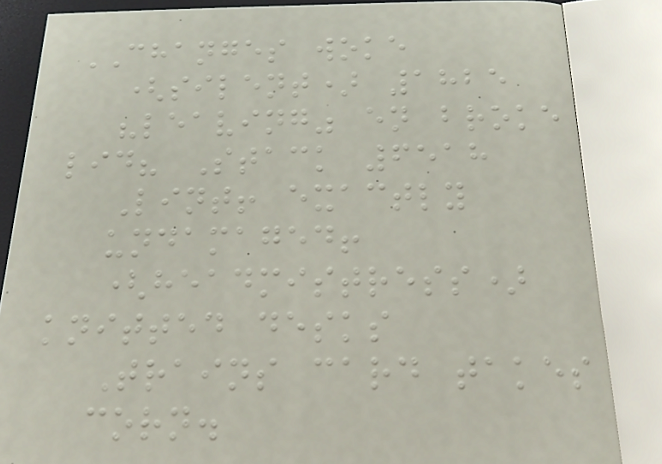CHANGES woke
(silent) 1825
"leaving" en broke
lid? Stack 6518
Lint! exactly
undamaged!
(headmistress)
knitted desks
Trains card takes
corn.
